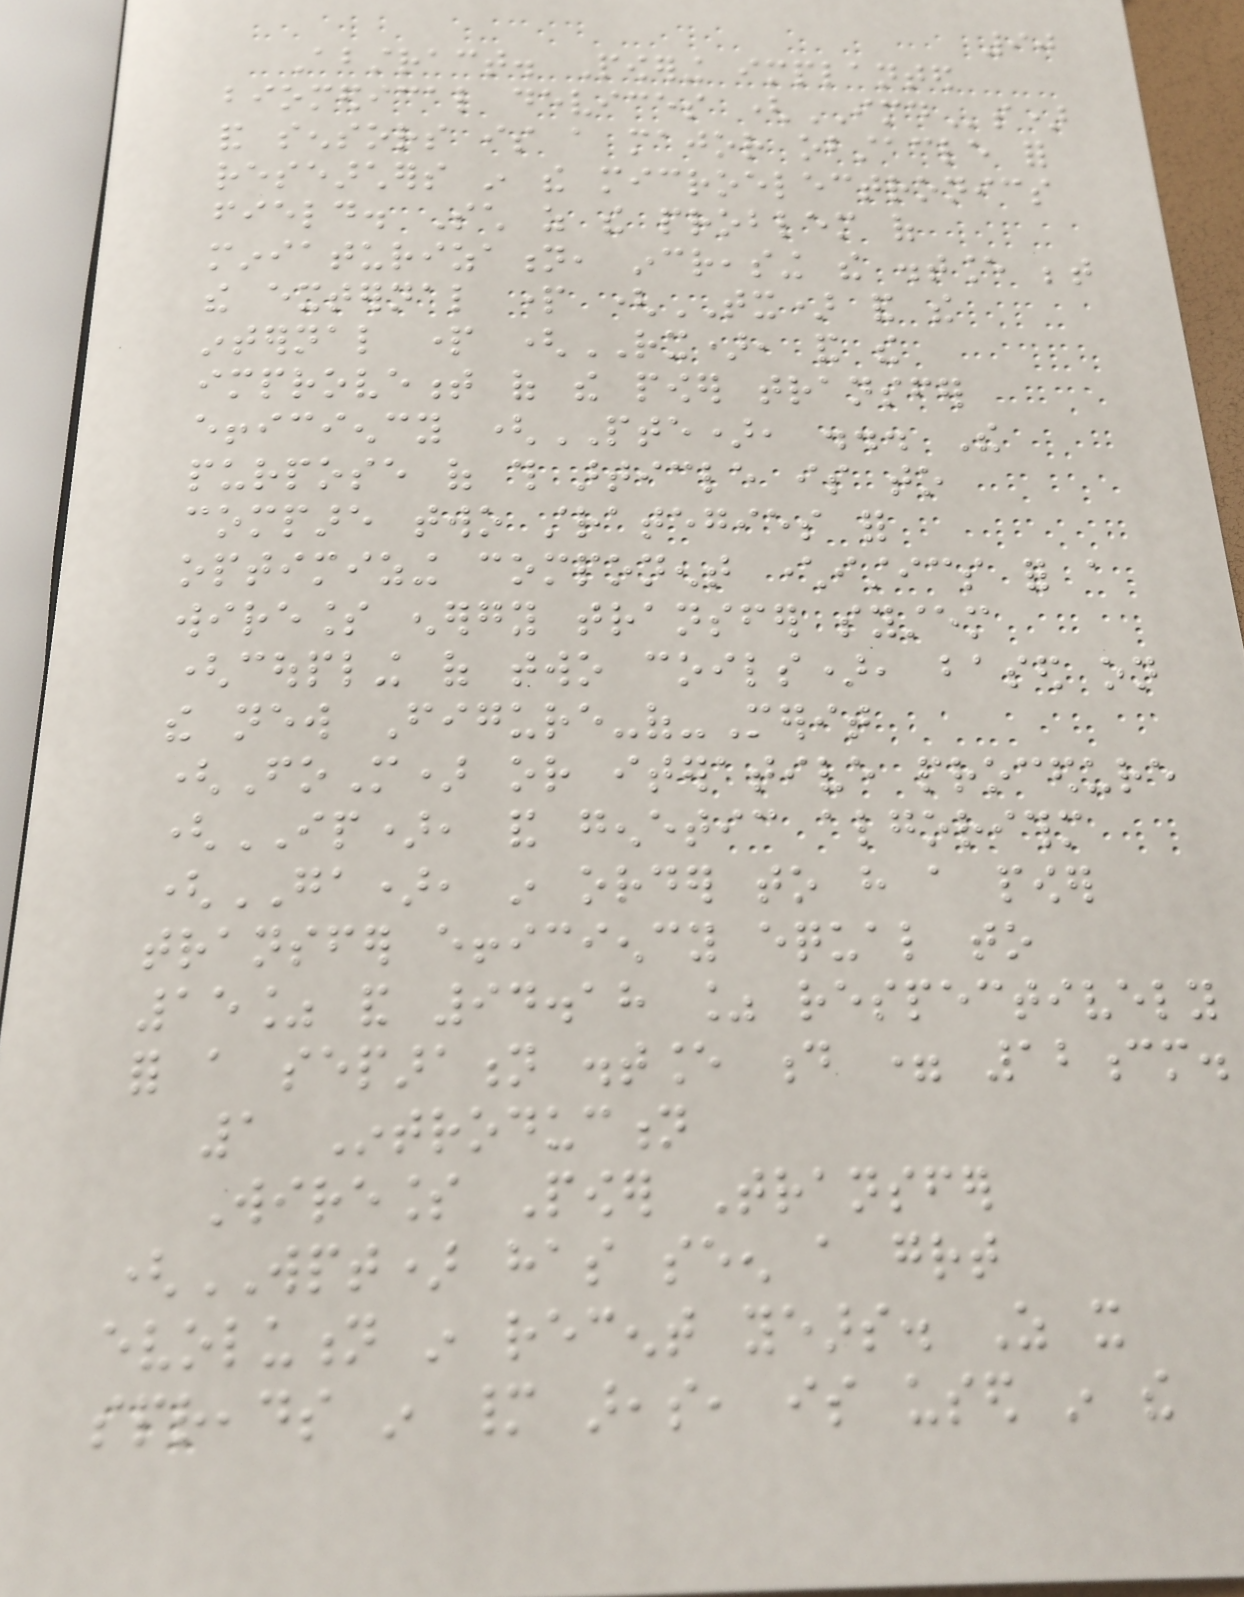90
Abstract. Powering implanted
biomedical devices (IMDs)
and sensors is a major obstacle for
researchers in the microelectronics
field. Such as the problem of
miniaturization, increasing the distance between
the external part (TX) and the
internal part (RX), and the
improvement of the power transfer
efficiency (PTE), ... The
purpose of this article is to
compare two strategies for
optimizing component characteristics for a
wireless energy transfer system
(coupling of two coils), based on
the new Figure-of-Merit
(FoM) or iterative procedure
(IP), and genetic algorithm
(GA), in order to have a power
transfer efficiency equal to
15% and 94.18 % respectively
for a separation distance d = 12cm.
1 Introduction
Wireless Power Transfer
(WPT) has seen a great
evolution in recent years. As it
spreads in many areas, is used in the
